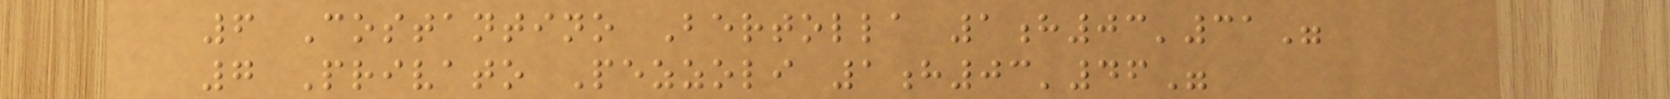6 Costantino Bertolla 1h03'31"
7 Privato Pezzoli 1h03'46"
